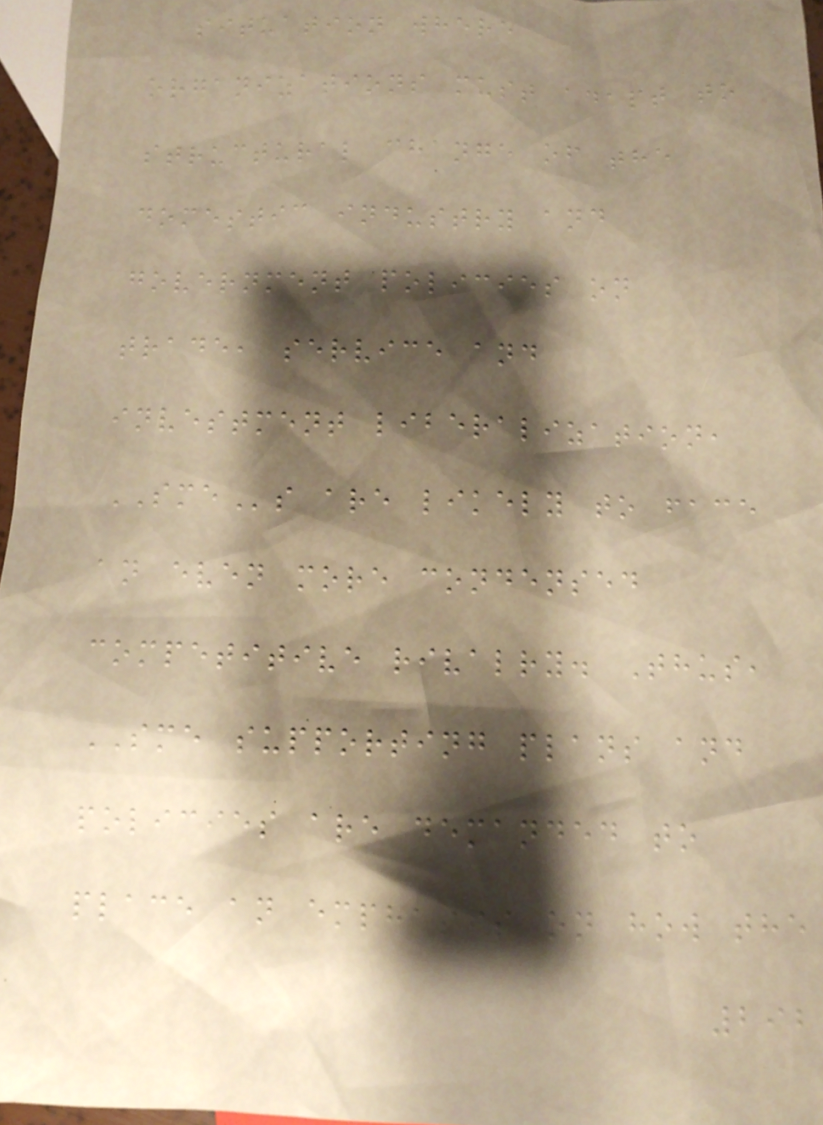situation where
organizations must adapt to
structural change of the
domestic industry and
government policies on
trade, service and
investment liberalization,
SMEs are likely to face
an even more condensed
competitive rivalry. Thus,
SME supporting plans and
policies are demanded to
place an emphasis on how the
292
